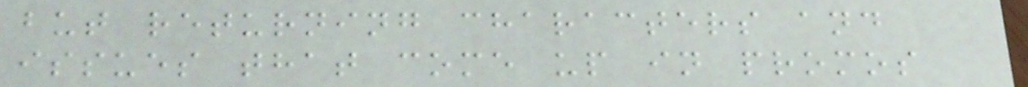but returning characters and
issues that come up in promos
